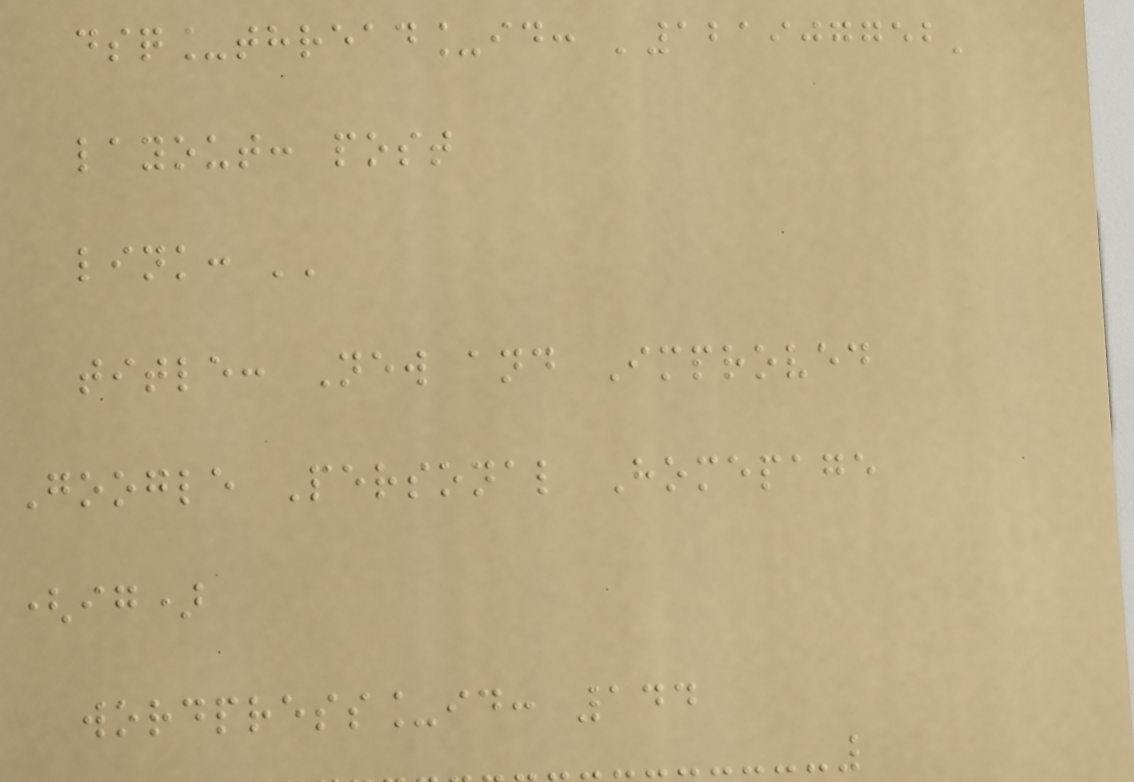dsq_thread_id: '121907752'
layout: post
link: ''
title: New and Improved
Google Personal Homepage
(ig)
wordpress_id: 144
